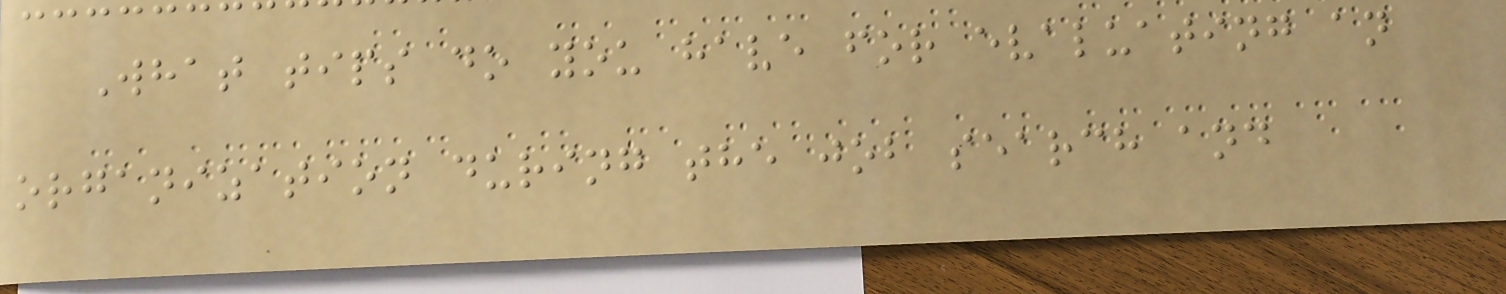What tips do you have for evaluating an
organization during the job search and
